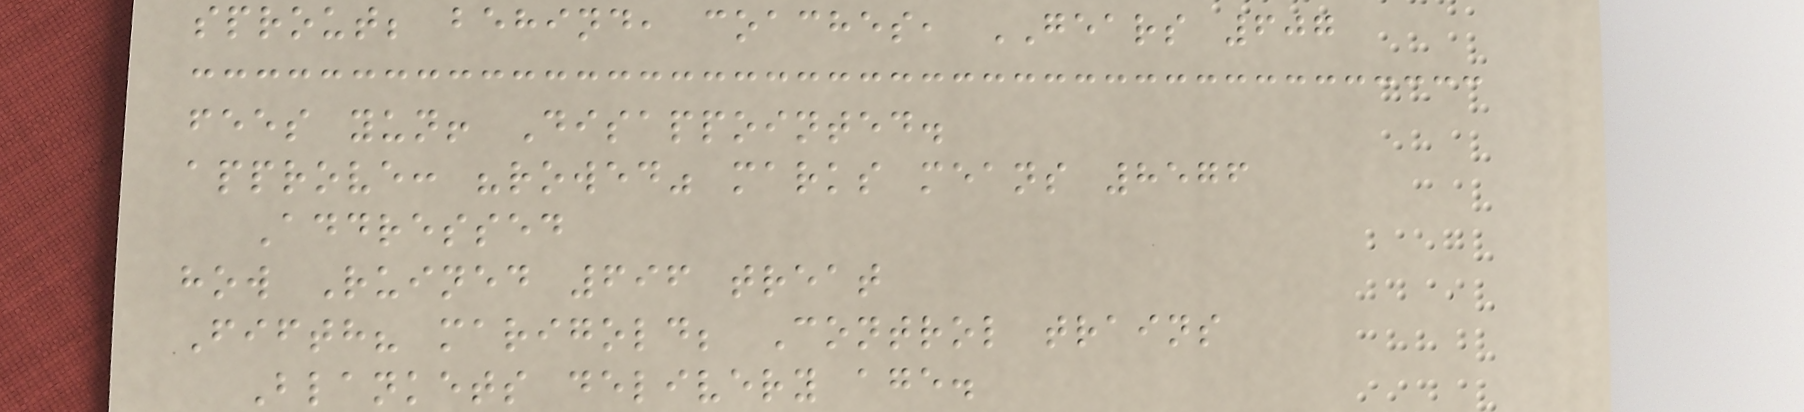sprout; behind, coaches, GEARS 607
fees yun! Disappointed.
approve: "rowed" marks means 8576
Addressed
how Ruined 696 treat
Fifth? marigold; Control trains
Blankets delivery age.
